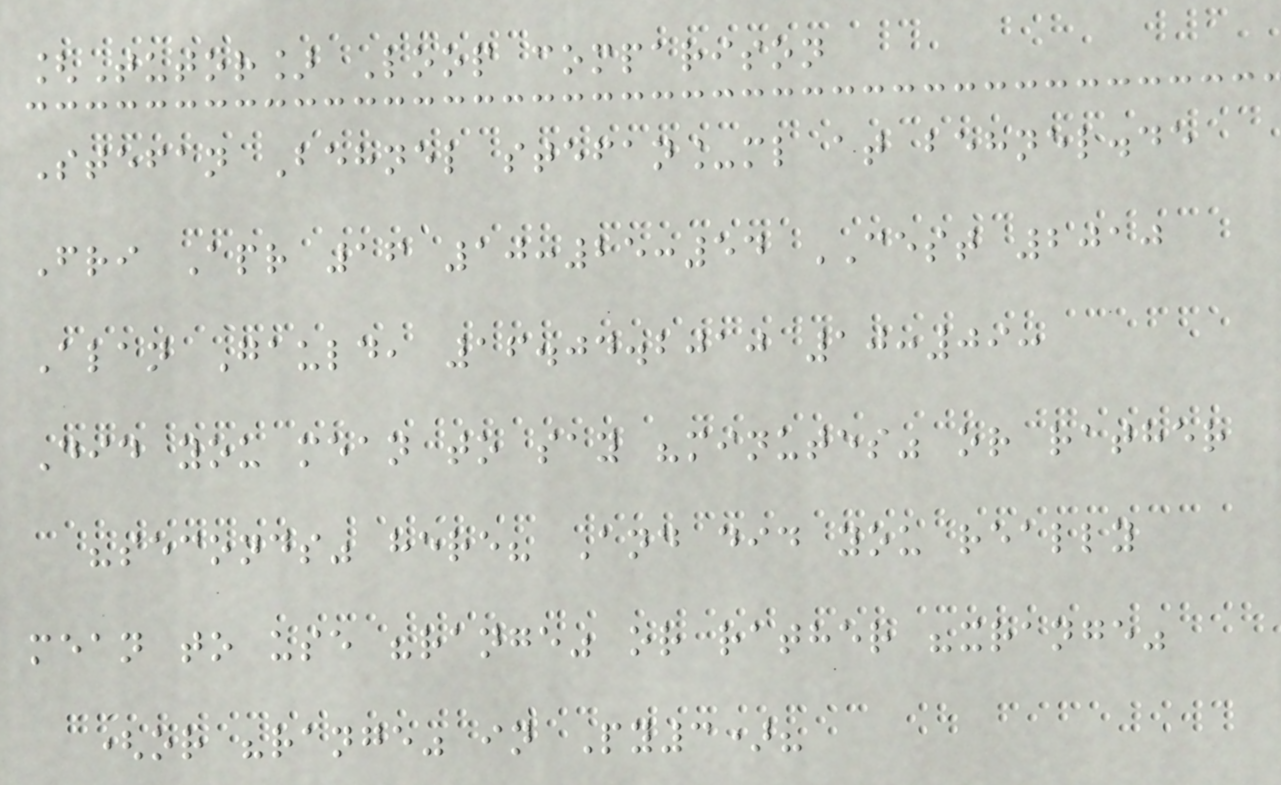[Tutor] Loop comparison
Stefan Behnel stefan_ml at behnel.de
Fri Apr 16 10:25:54 CEST 2010
Alan Gauld, 16.04.2010 10:09:
Did you mean to say "minutes" or rather
"seconds" here? And did you really
mean to use "range" or rather "xrange"
(or "range" in Py3)?
